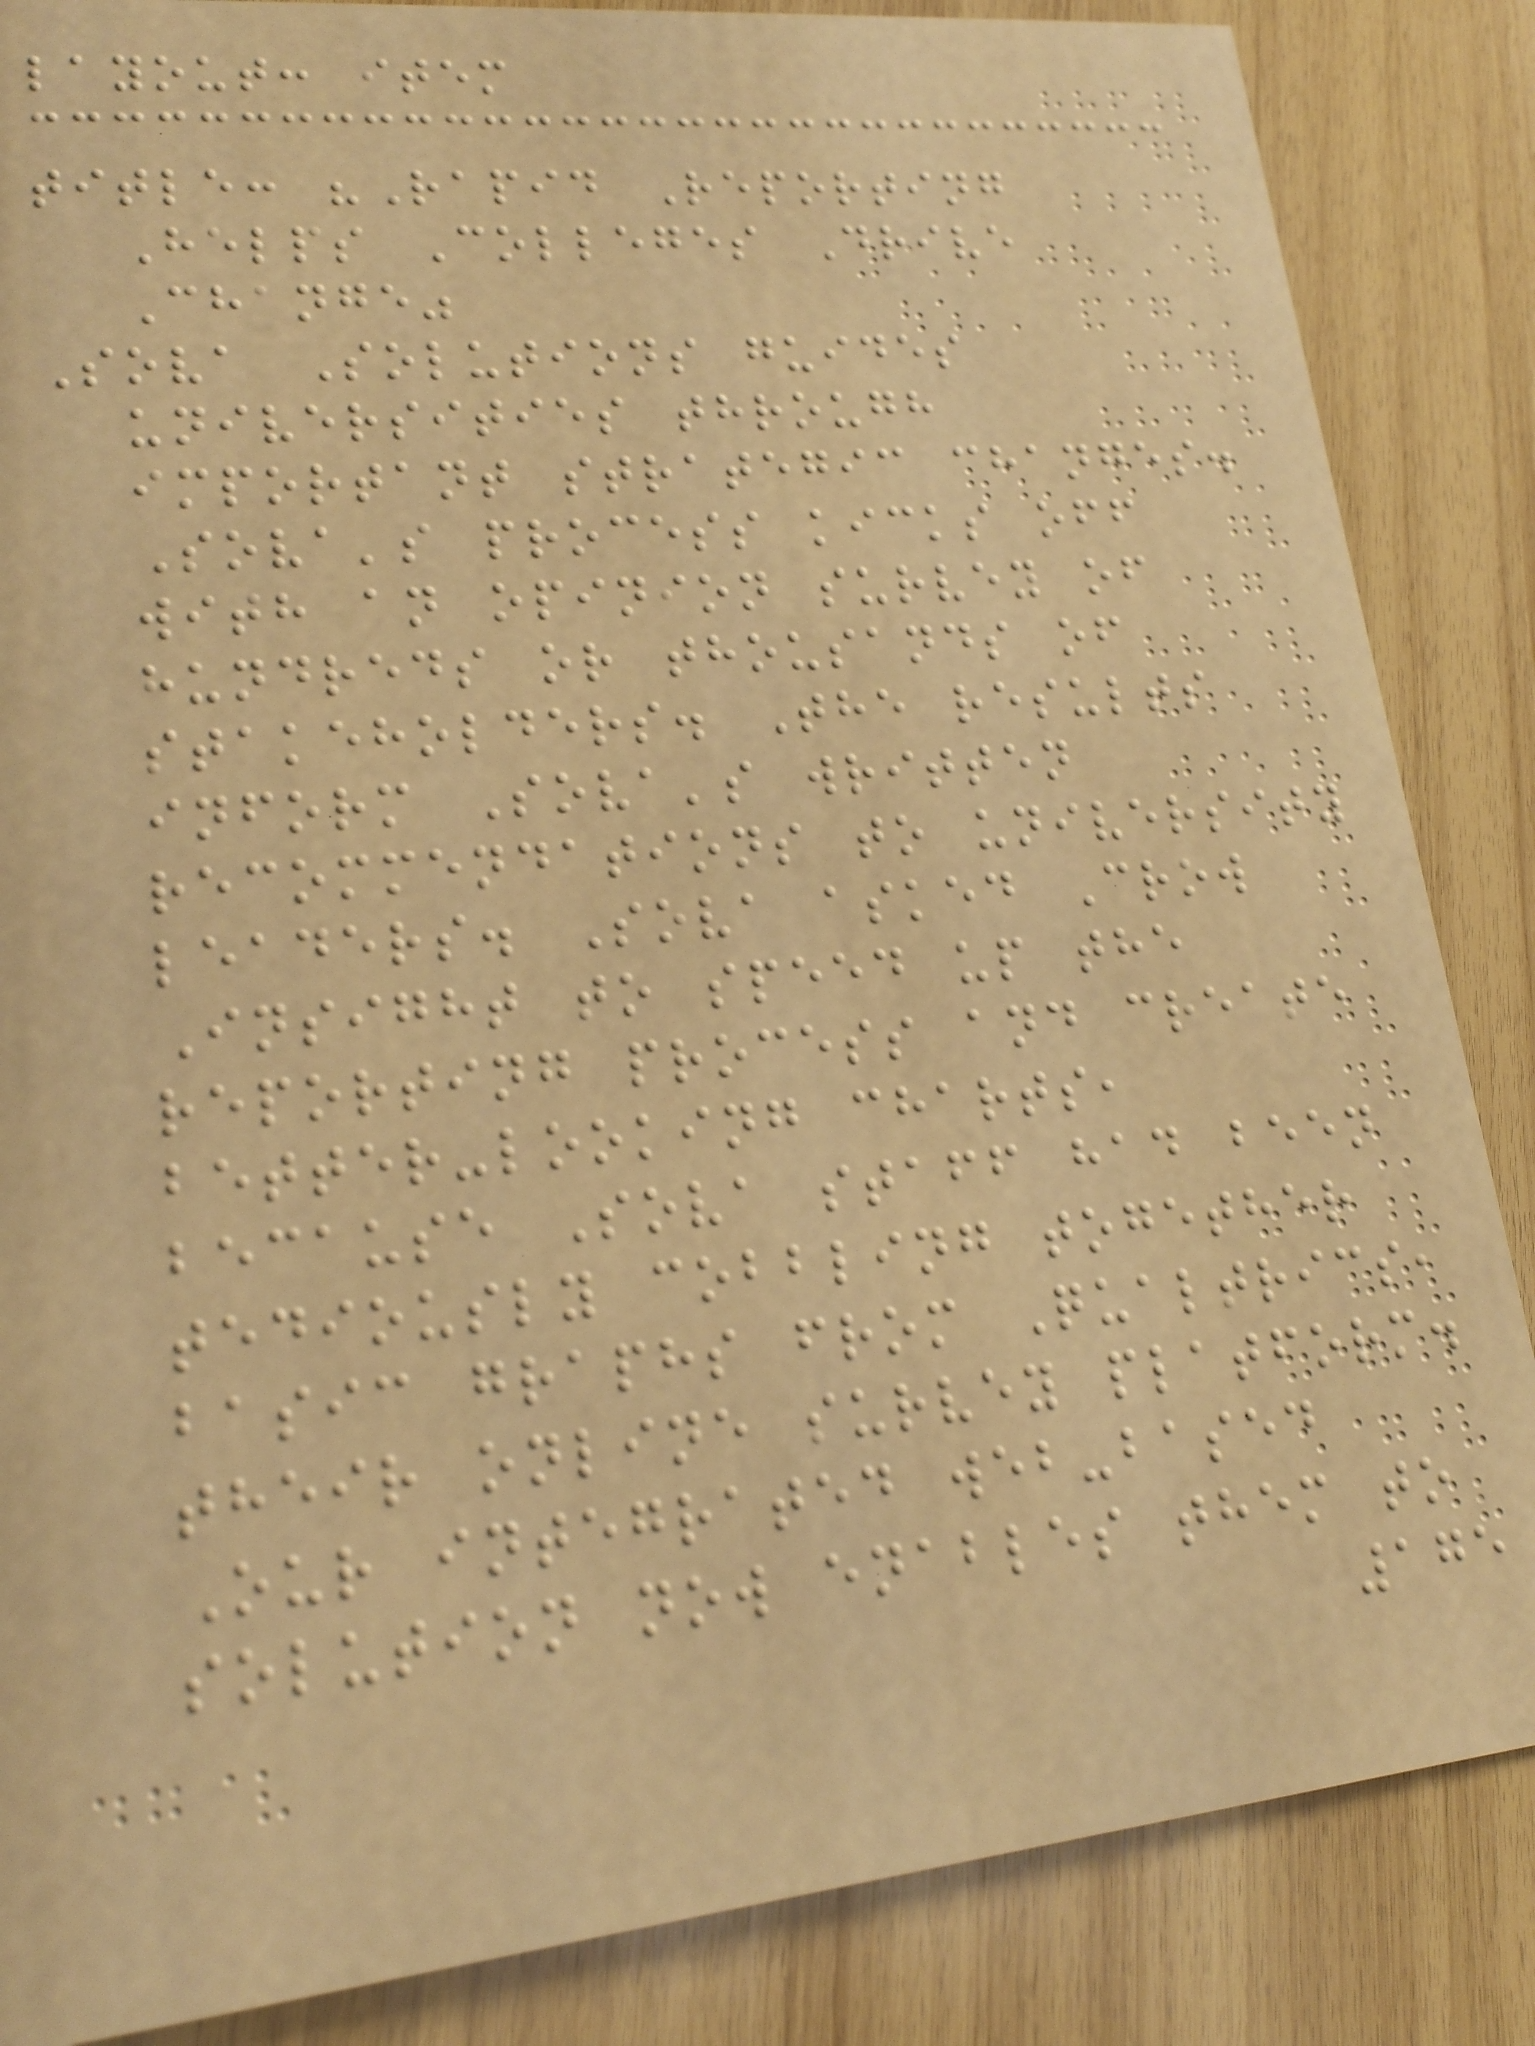layout: item
title: "Rapid Reporting
Helps Colleges Drive
Change"
Sova Solutions guides
universities through
important strategic changes.
Sova's process kicks off
with an opinion survey of
hundreds or thousands of
stakeholders. The results
inform Sova's written
recommendations to university
leaders. Sova asked Crow
Insight to speed up the
reporting process and create
better-looking charts,
because Sova staff had been
tediously cobbling together
basic graphs from Qualtrics,
their online survey platform.
Our integrated web-based
solution now enables them to
175
